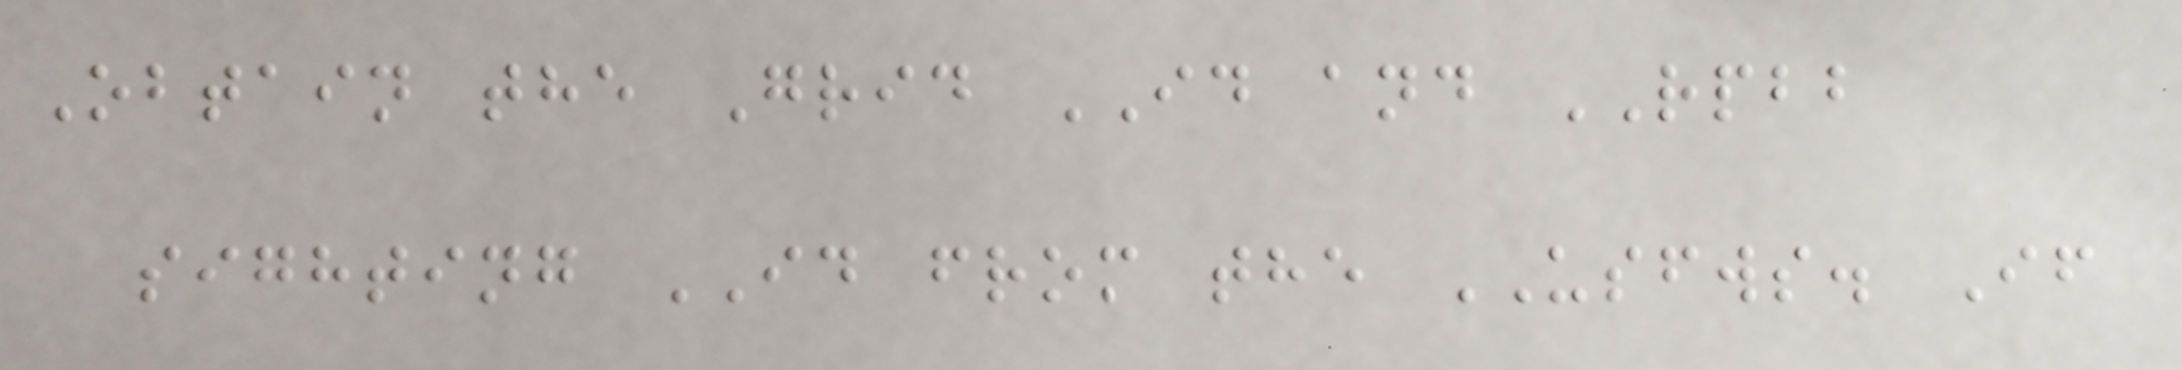Obtain the Grid ID and RPBB
sighting ID from the USFWS. If
